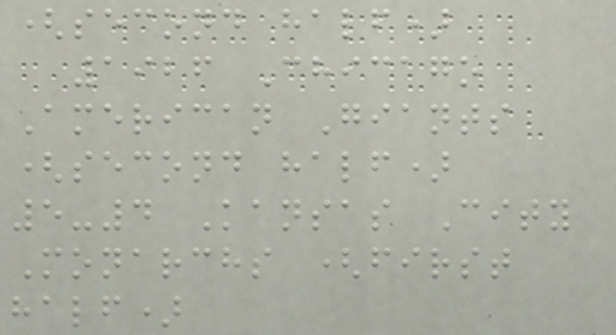(second half)
1926 Chicago
American Giants
(second half)
5-4 Kansas City
Monarchs (first
half)
